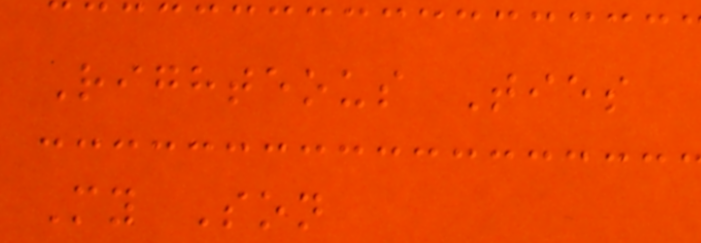Righteous Ties
My Son
